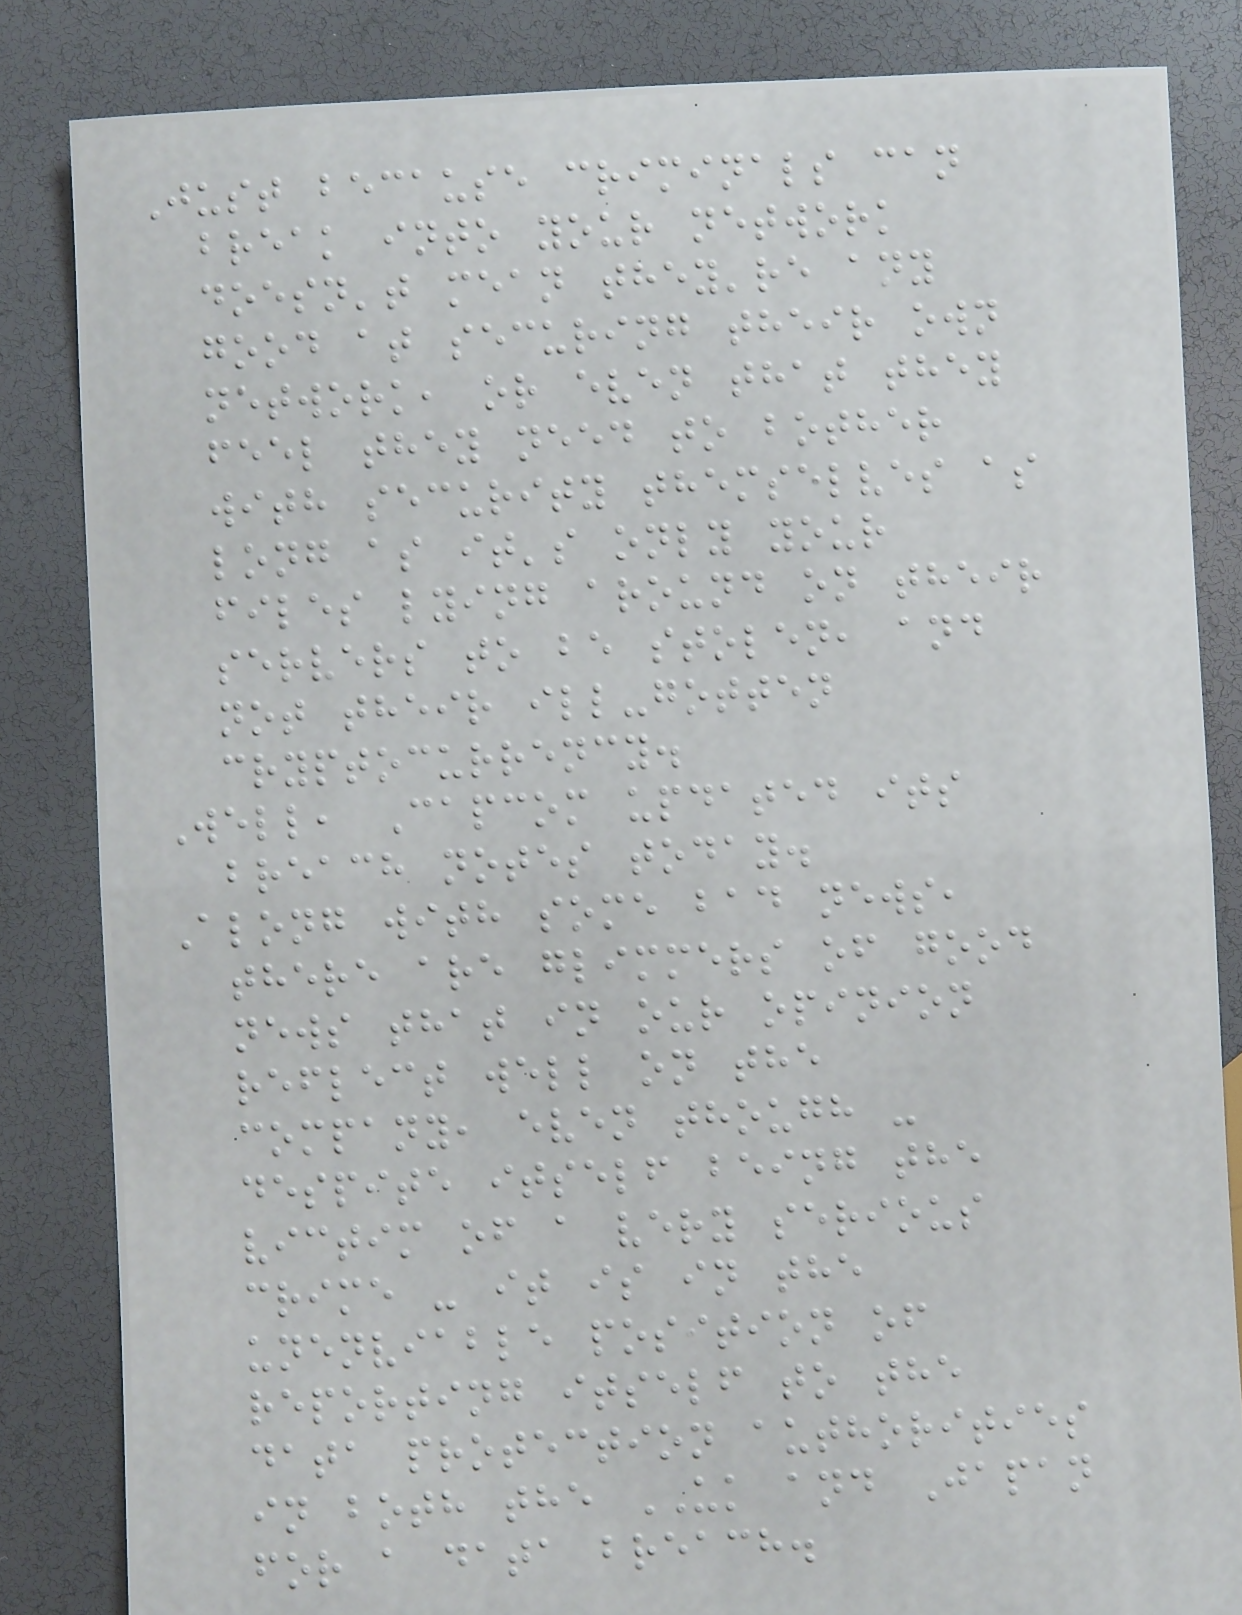Just because criminals can
break into your network
doesn't mean they're any
good at securing their own
network, or even that they
feel they need to bother
with security themselves as
long as it's only your
files lying around on their
servers to be stolen, and
not their ill-gotten
cryptocurrency.
Well, Capcom updated its
breach notes today.
Along with some bad news,
there are glimmers of good
news that in our opinion
reflect well on the
company, even though -
despite itself being the
victim of a very serious
crime - it is in the
unenviable position of
reporting itself to the
data protection authorities
in both the UK and Japan
for a data breach.
